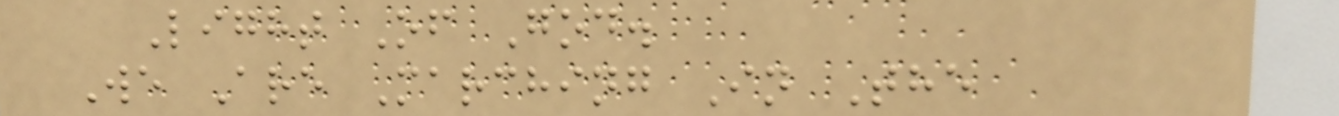Light Of God.
We Are Marching In The
